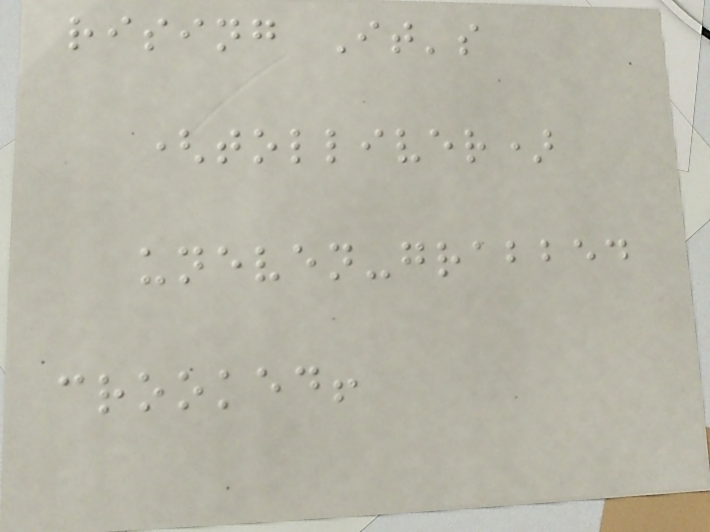rising It's
(tolliver)
uneven-grabbed
crooked!
